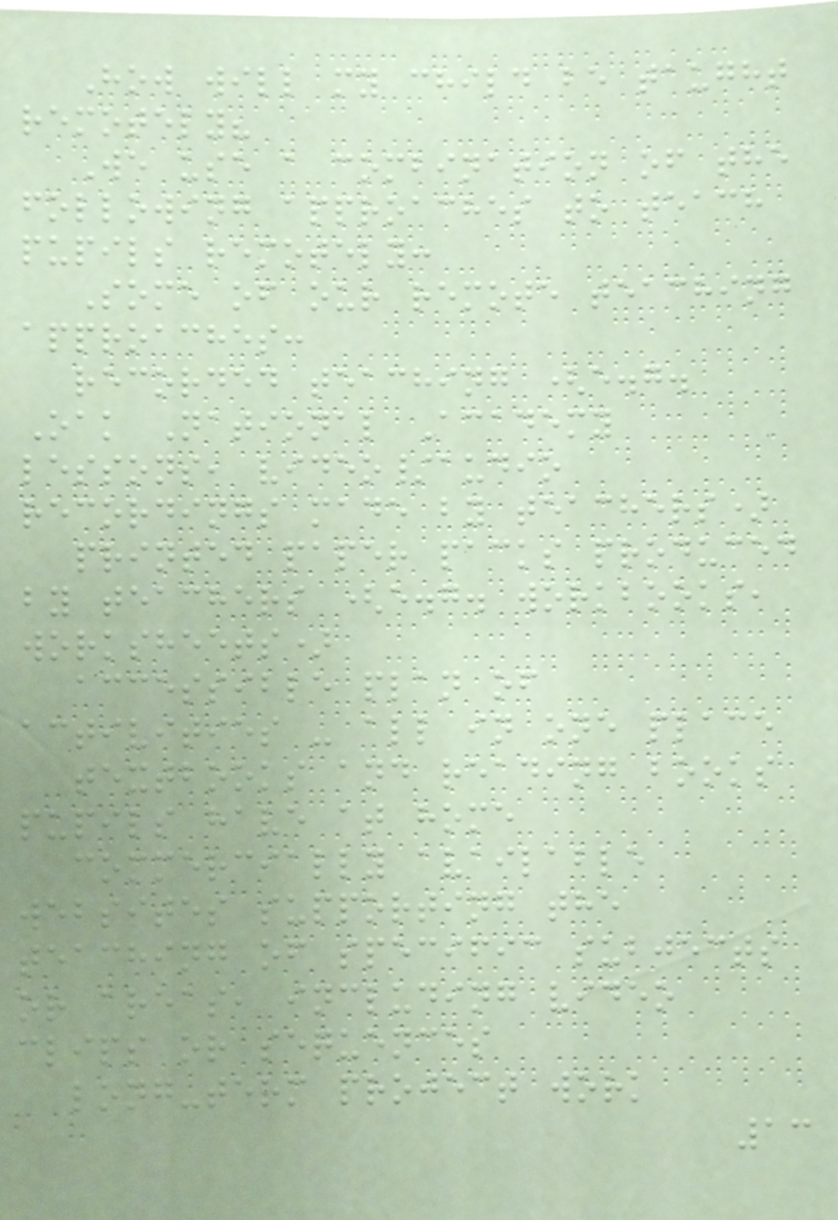How will my child be taught
remotely?
We use a combination of the
following approaches to teach
pupils remotely:
Some of our remote teaching
approaches:
recorded teaching (e.g.
Oak National Academy
lessons, video/audio
recordings made by teachers)
printed paper packs produced
by teachers (e.g. workbooks,
worksheets)
accessible plan of
activities - all in one place
textbooks and reading books
pupils have at home
commercially available
websites supporting the
teaching of specific subjects
or areas, including video
clips or sequences
long-term project work
13
